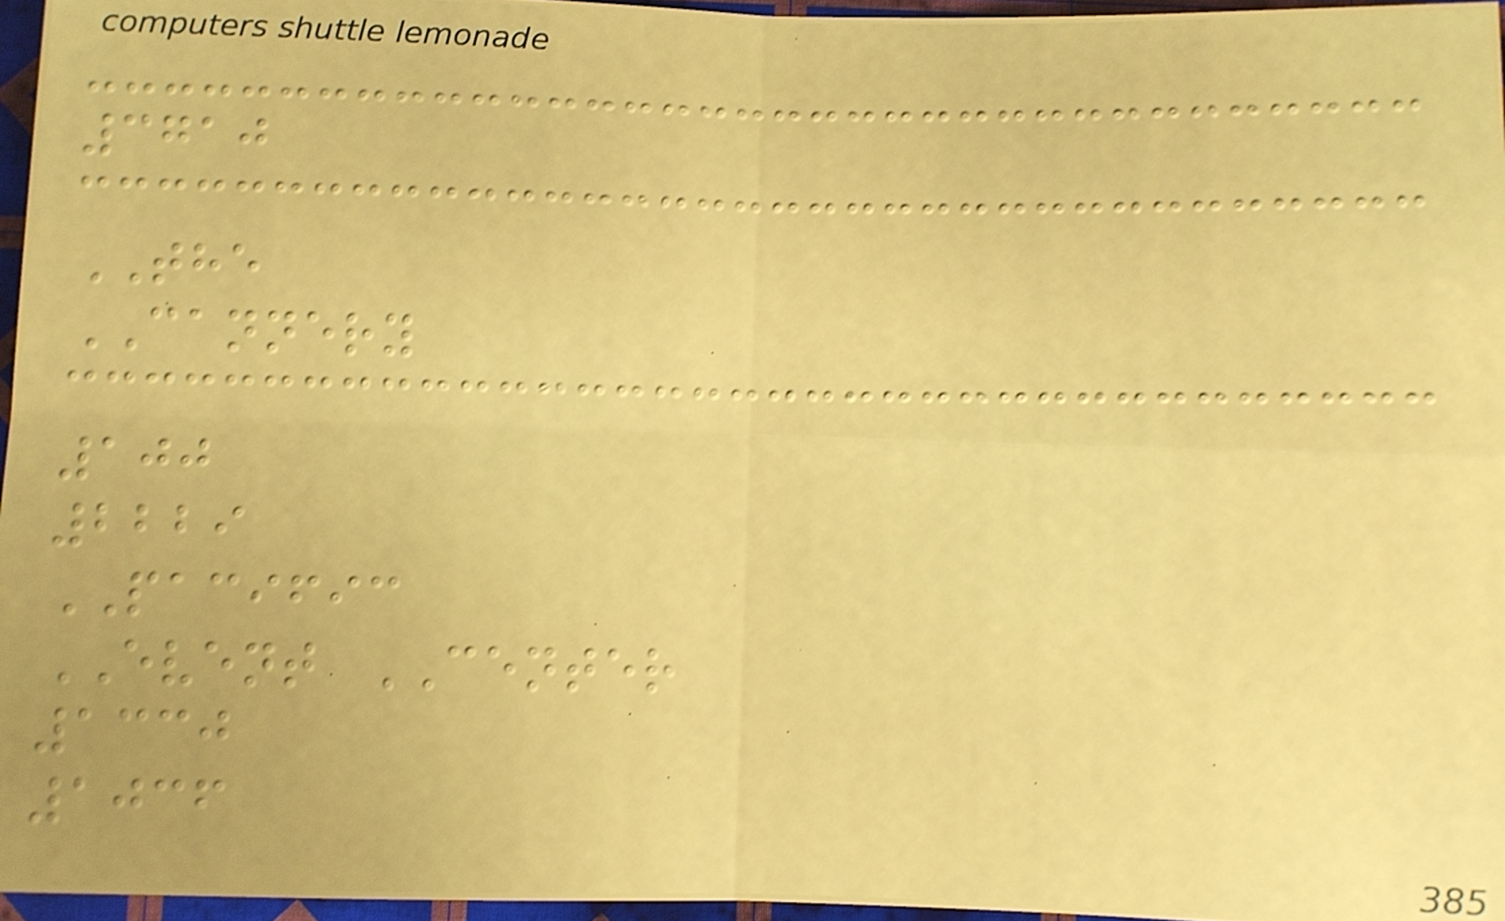3710
THE
CANNERY
100
2229
PACIFIC
EVENT CENTER
1330
1036
